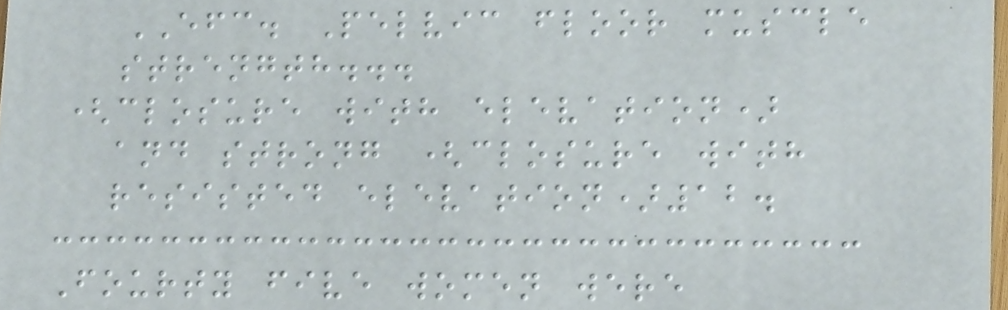EFC. Pelvic floor muscle
strength...
(closure with elevation)
and strong (closure with
resisted elevation)12.
Fourty five women were
